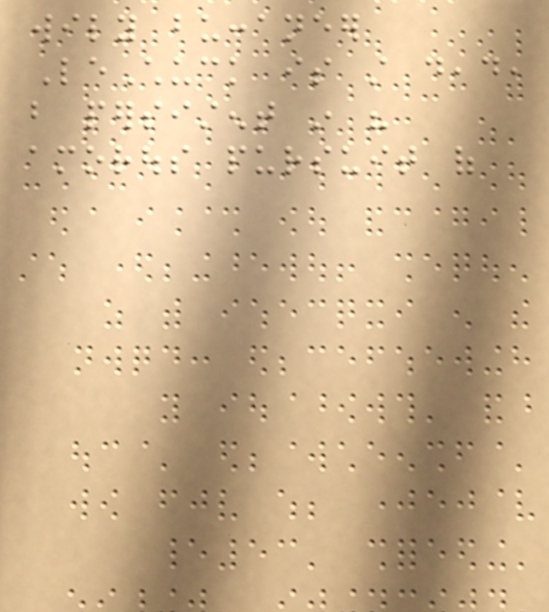wily buccaneer
LeChuck is still dead,
but persistent in his
amorous pursuit of
